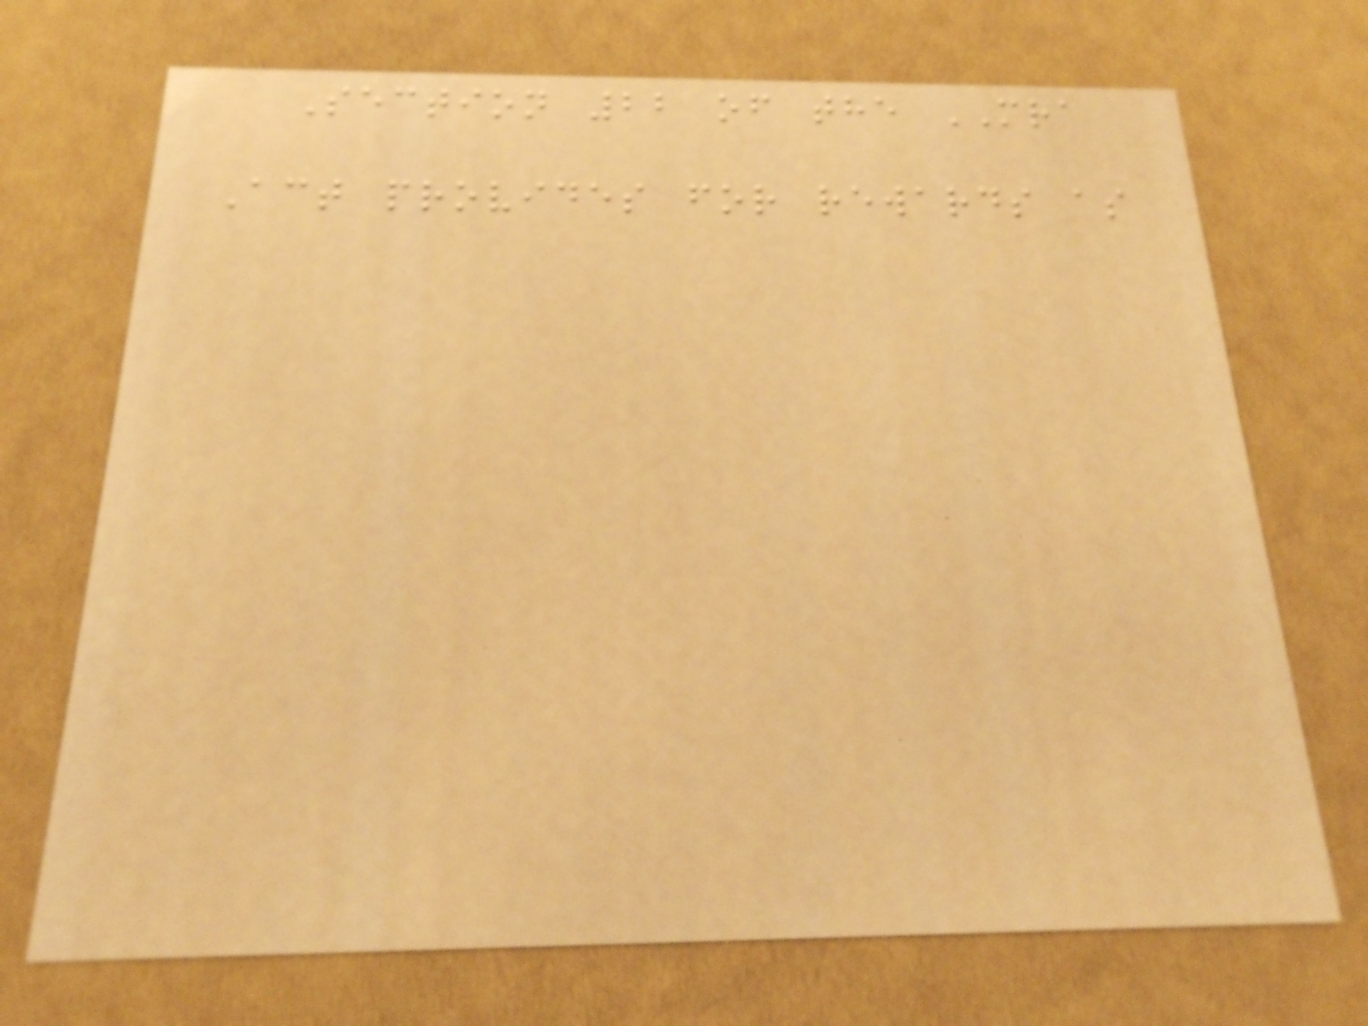Section 22 of the MRA
Act provides for rewards as
